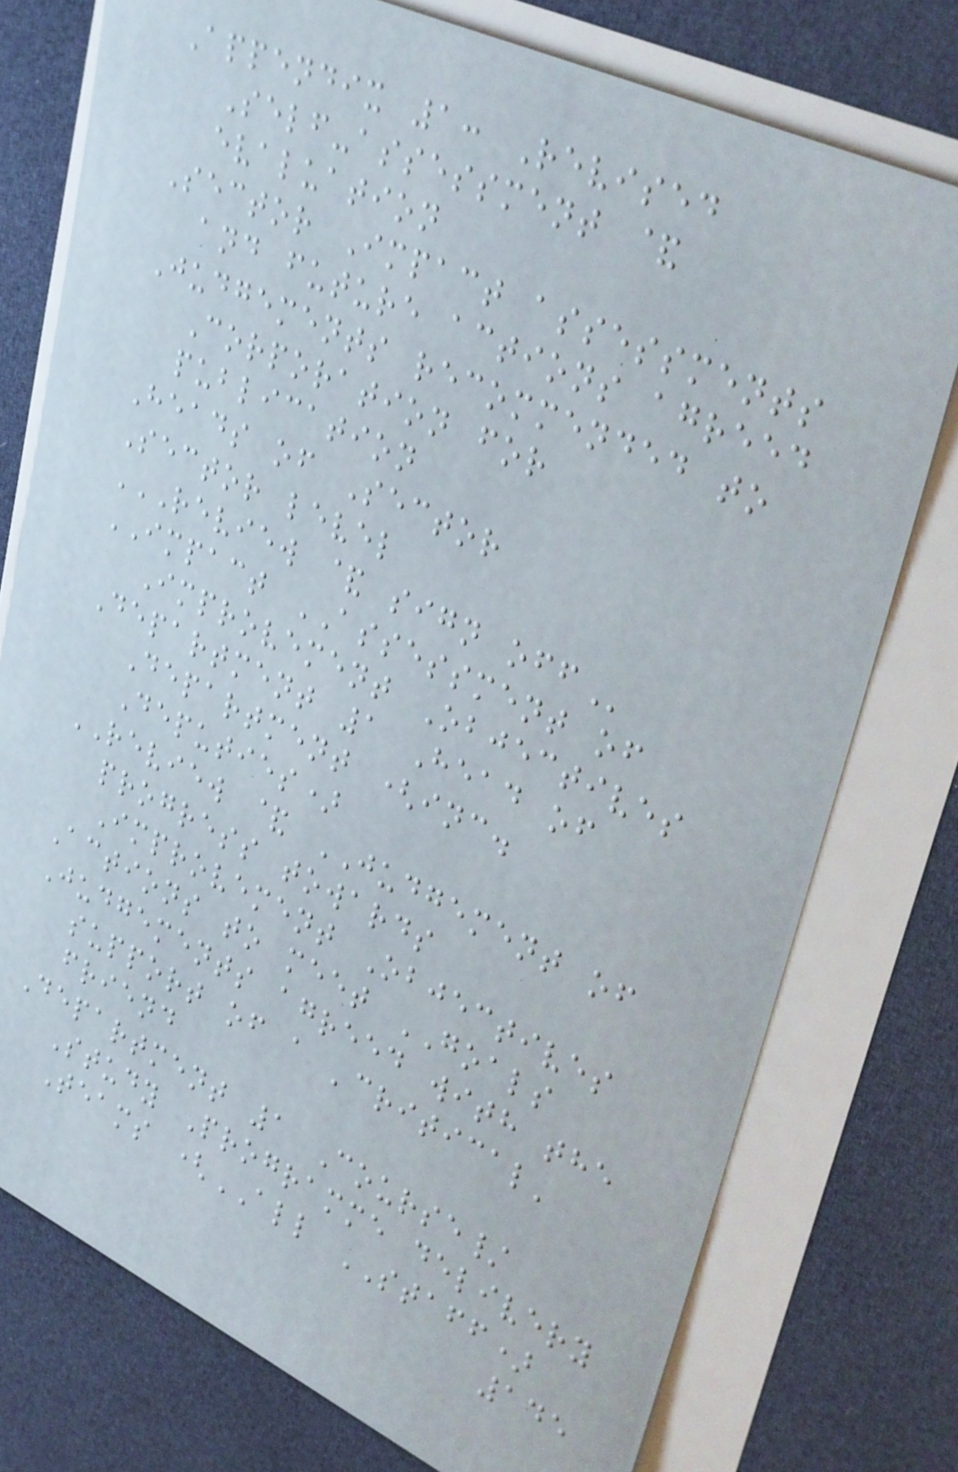Appendix 1: Revised
Self-assessment &
evaluation
Sector Impact assessments
and future actions agreed
Judgements recommended to
Corporation for
publication
Heads of Sector
Sector level
REVIEW & SIGN OFF
IMPACT ASSESSMENT of
Improvement Objectives
Department 1 Head of
Department (inc.
Deputies)
REVIEW & JUDGEMENT of
progress towards
Improvement Objectives
Actions to meet GOALS
Judgements agreed with the
support of a 'critical'
friend
Department 1 Course/
Study Programme delivery
Teams (ALL STAFF)
145
